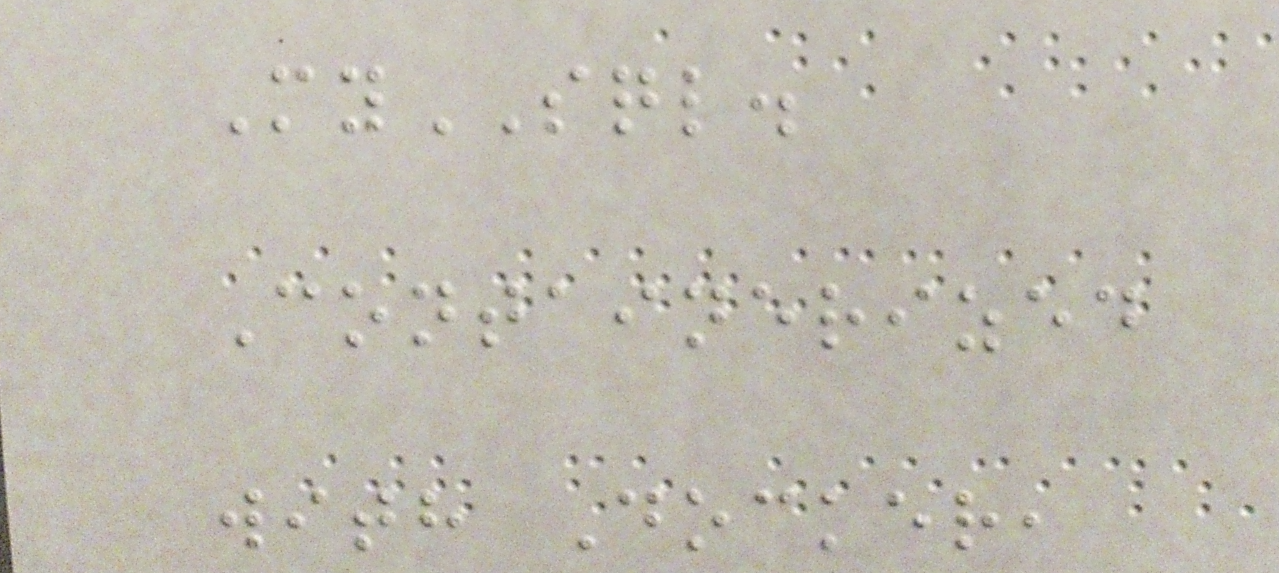MySQL.
Containerized
with Docker,
